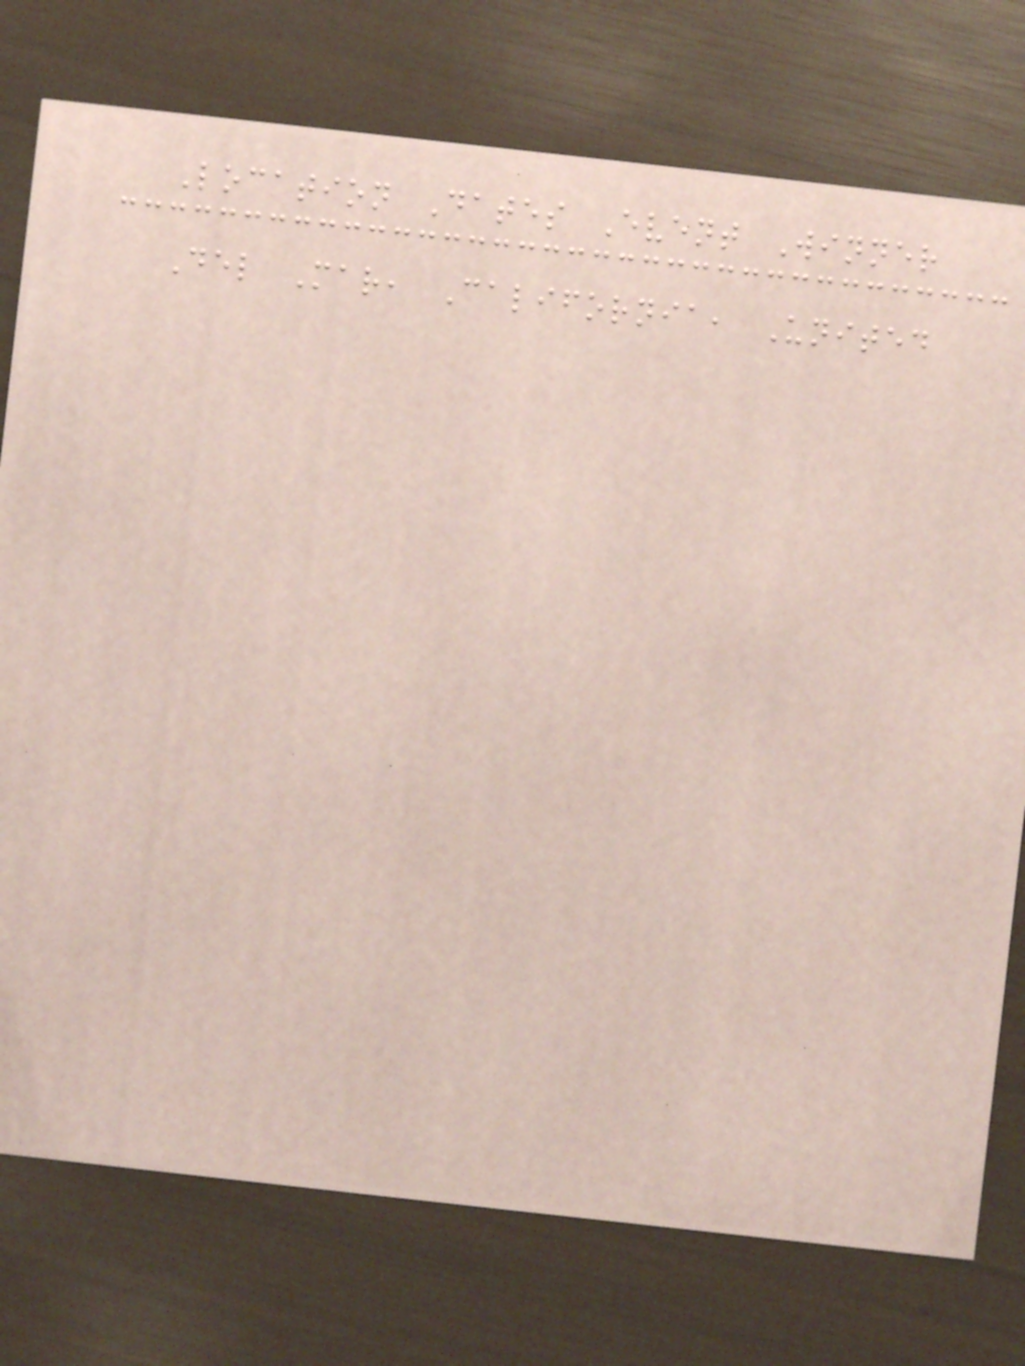Location Dates Event Winner
Del Mar, California, United
